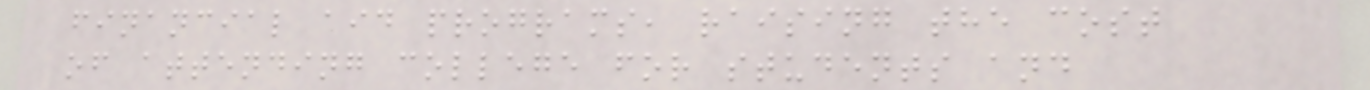financial aid programs, raising the cost
of attending college for students and
